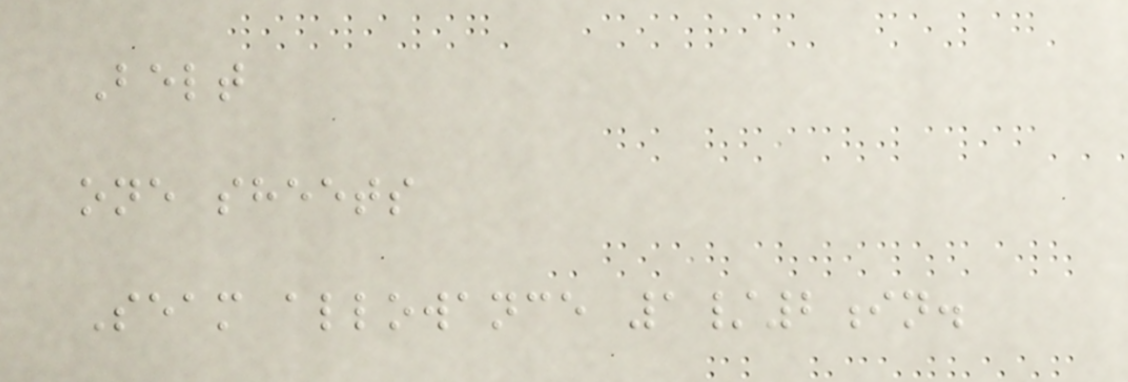Belt
one sheets
Seam allowance 1/2in.
